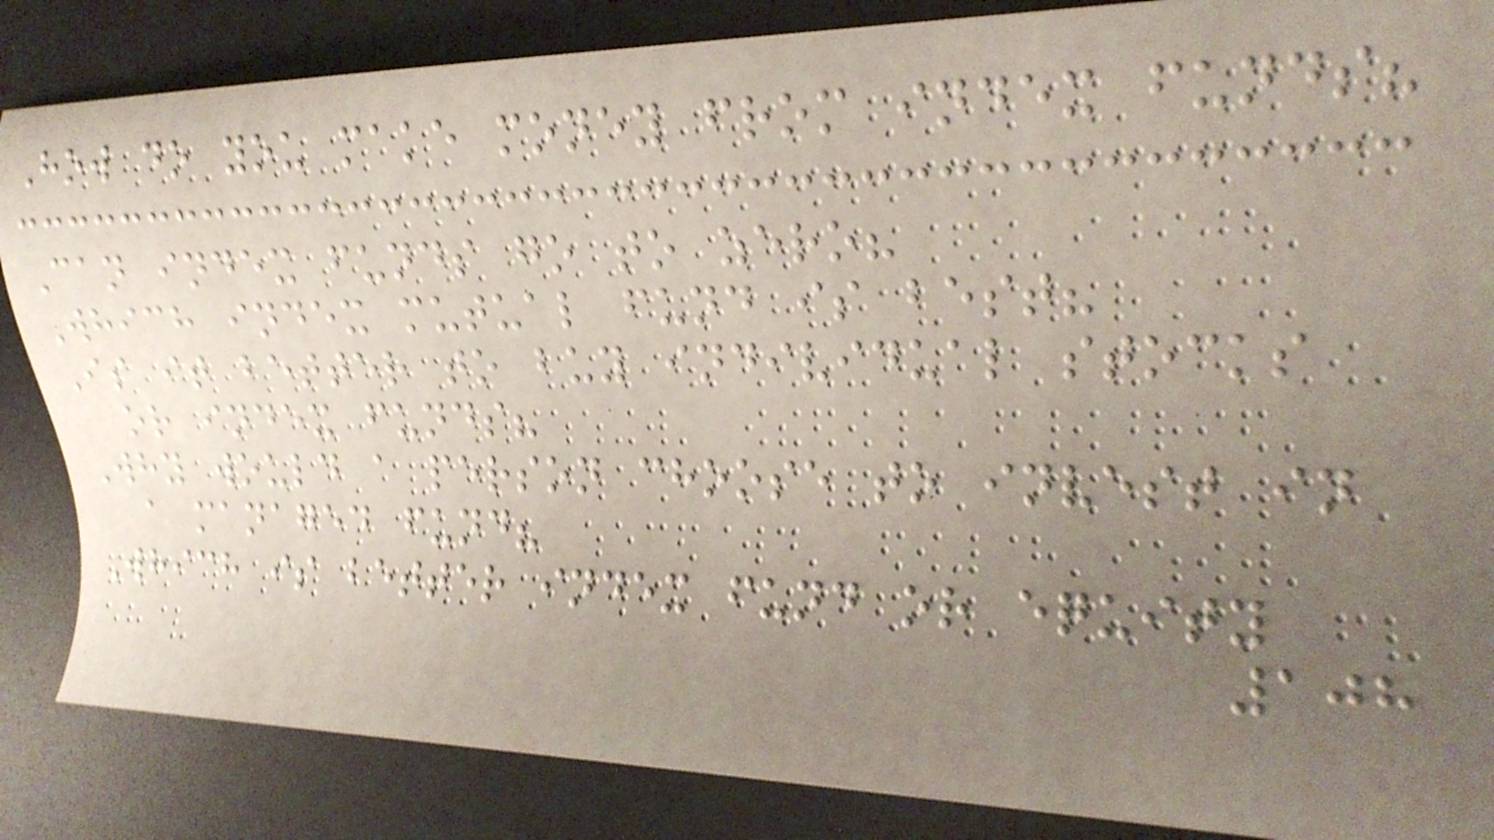How do you make money from index funds?
Can index funds go to zero?
Which index mutual fund is best?
Is it better to buy individual stocks
or index funds?
Why would a person choose to invest in
a managed fund?
Which is better index fund or equity
108
